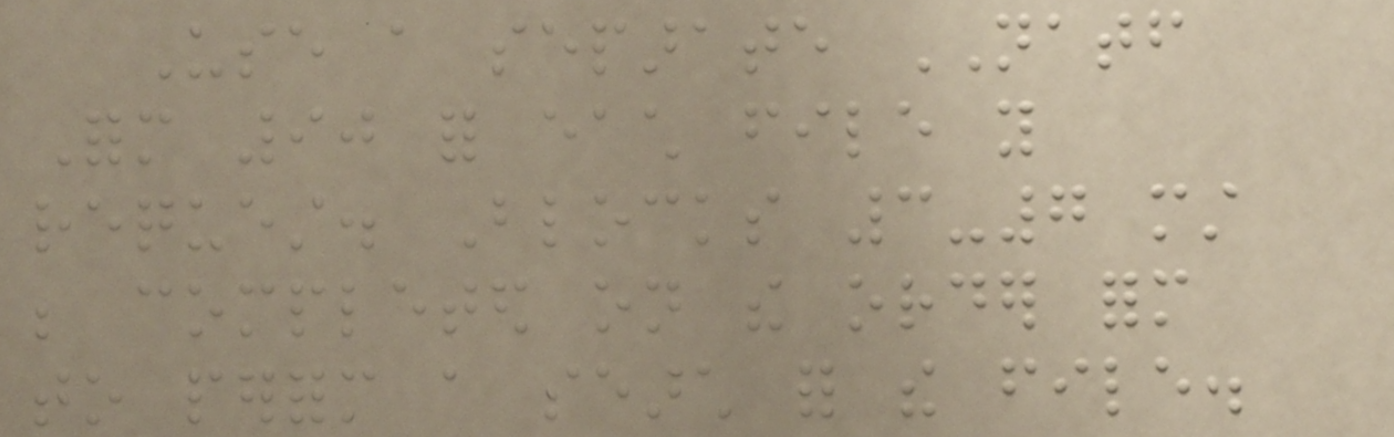Use a separate NATF
Form 90 for each file you
request. Blocks 3-7 must
be completed on the order form
to perform a search for the file.
